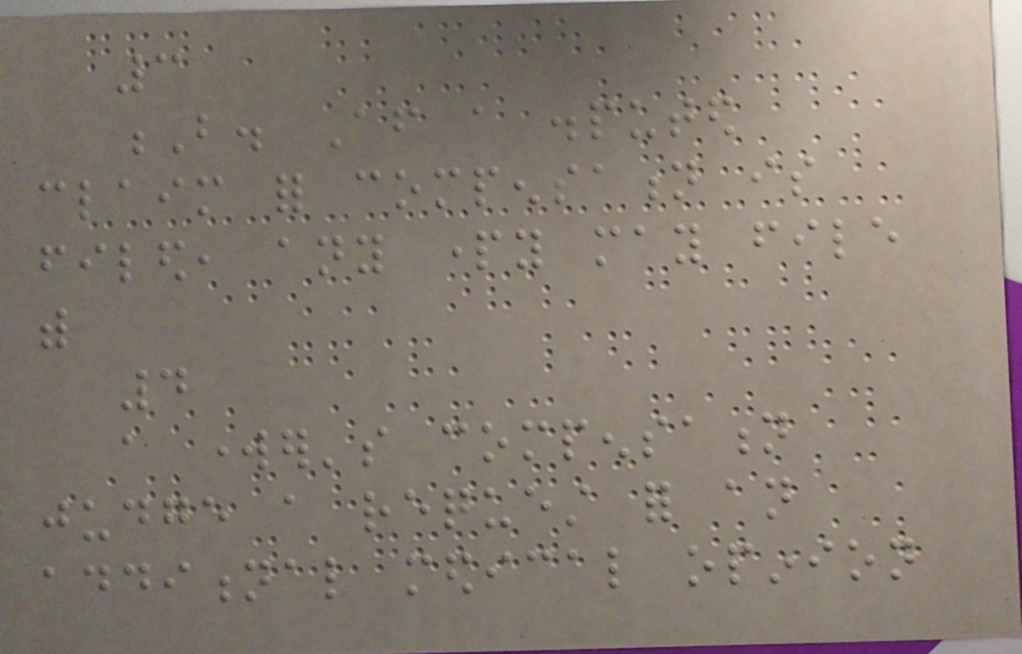3
B. After a disputed
claim for compensation is
filed, any party may file
with
4
a worker's compensation
judge a request for an
additional medical opinion
